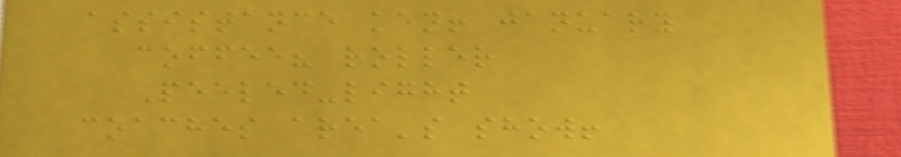assistance ken! january
coffee? roller
Peeled-light
coaches area's show!
